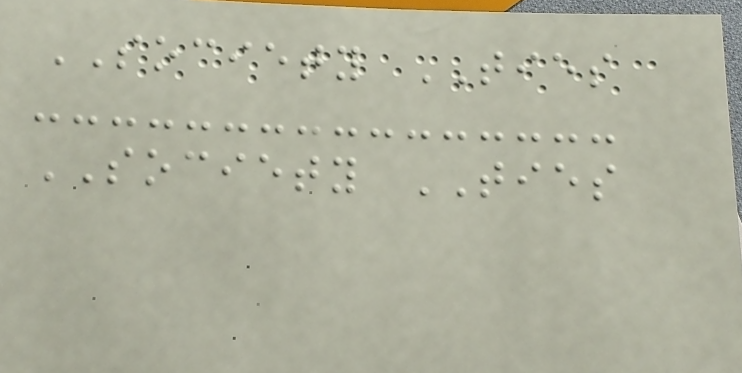SOCIETY TIES
SOCIETY TIES
